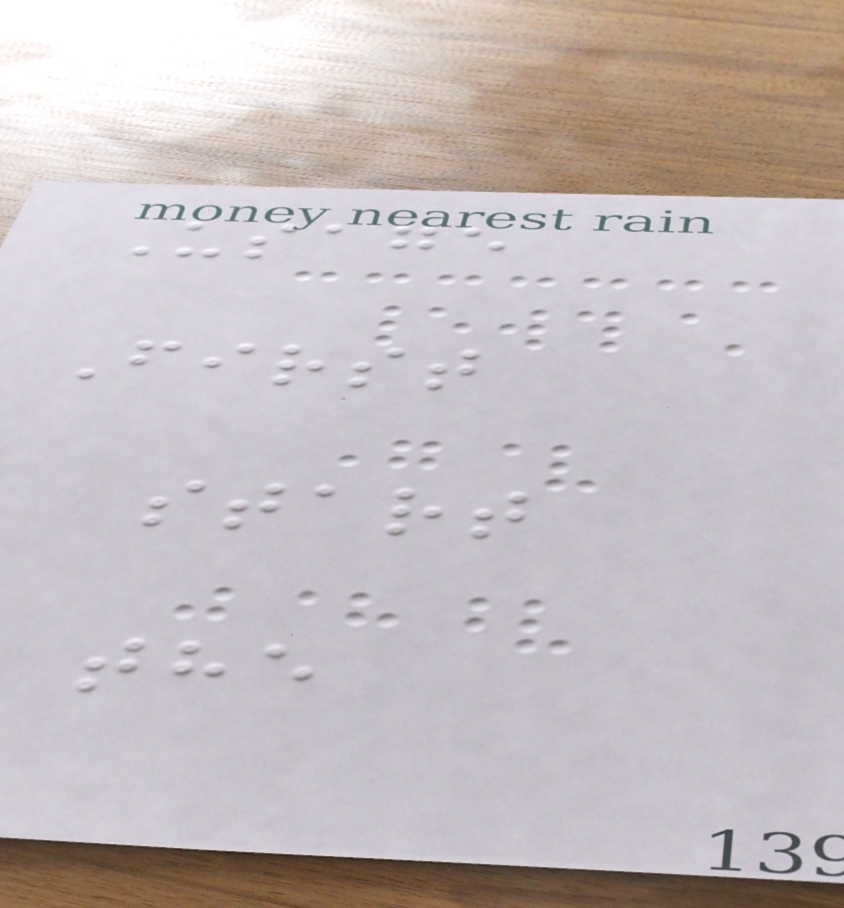Usage
First
start
the
